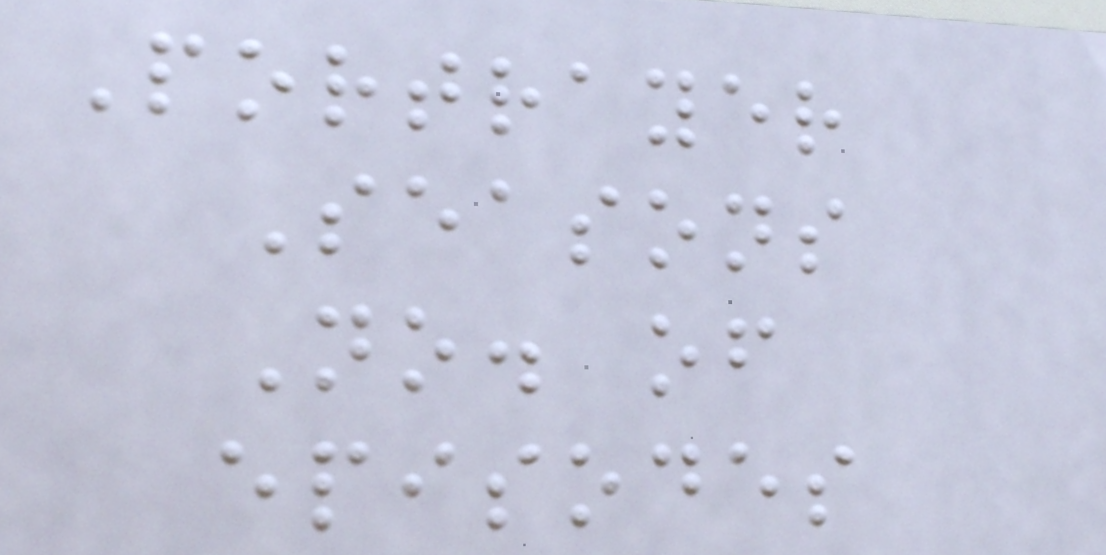Portrayer
Seasons
No. of
episodes
